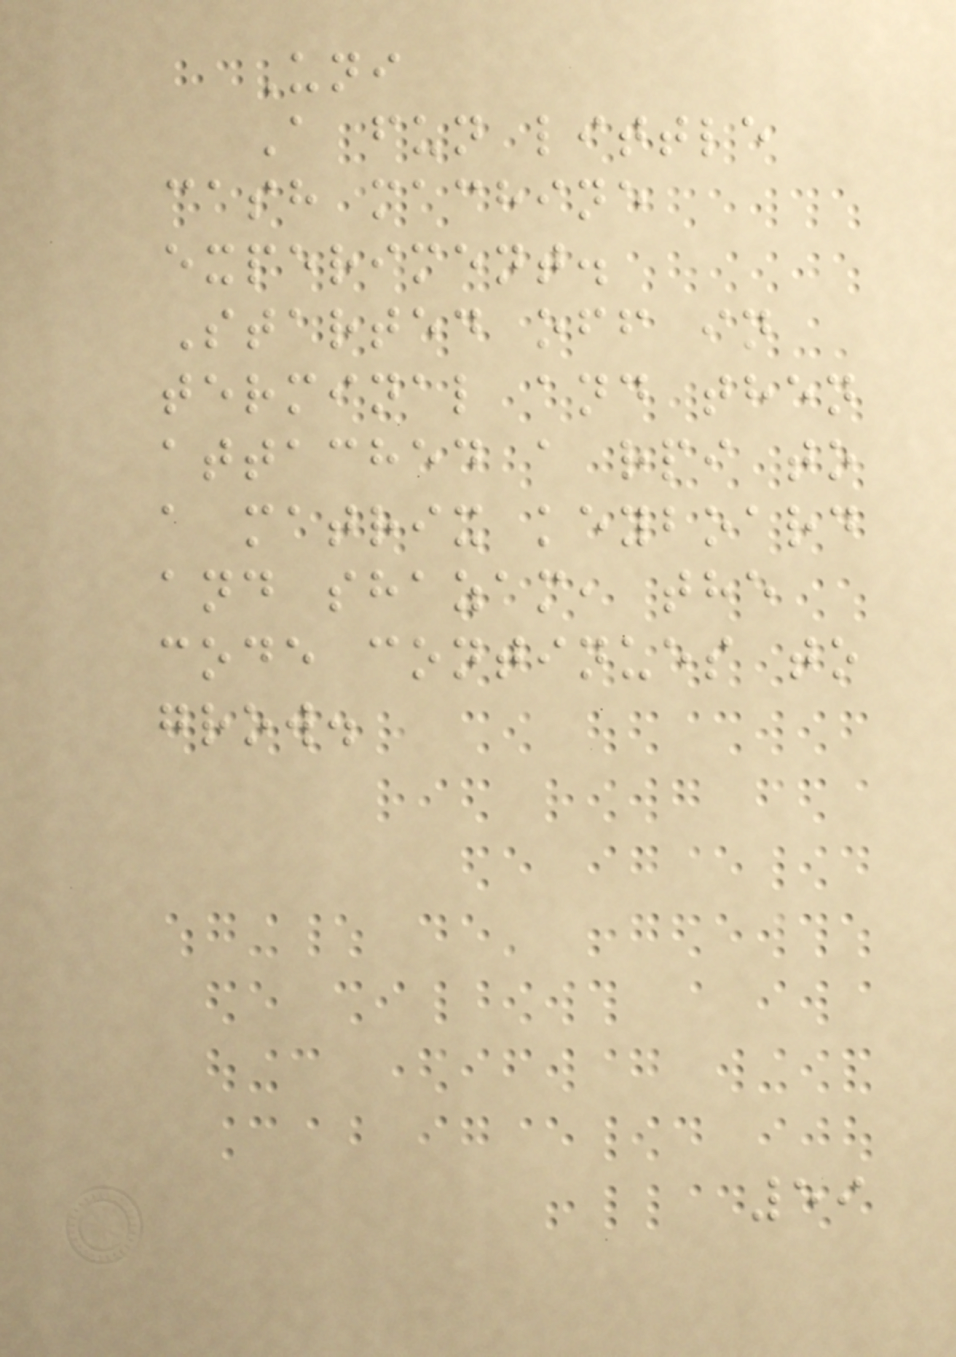Uni
A fun little
cash machine
experiment.
Started off in
terminal and then
attached a rpi to
a matrix keyboard
and shazam, the
code continues to
grow.
59
